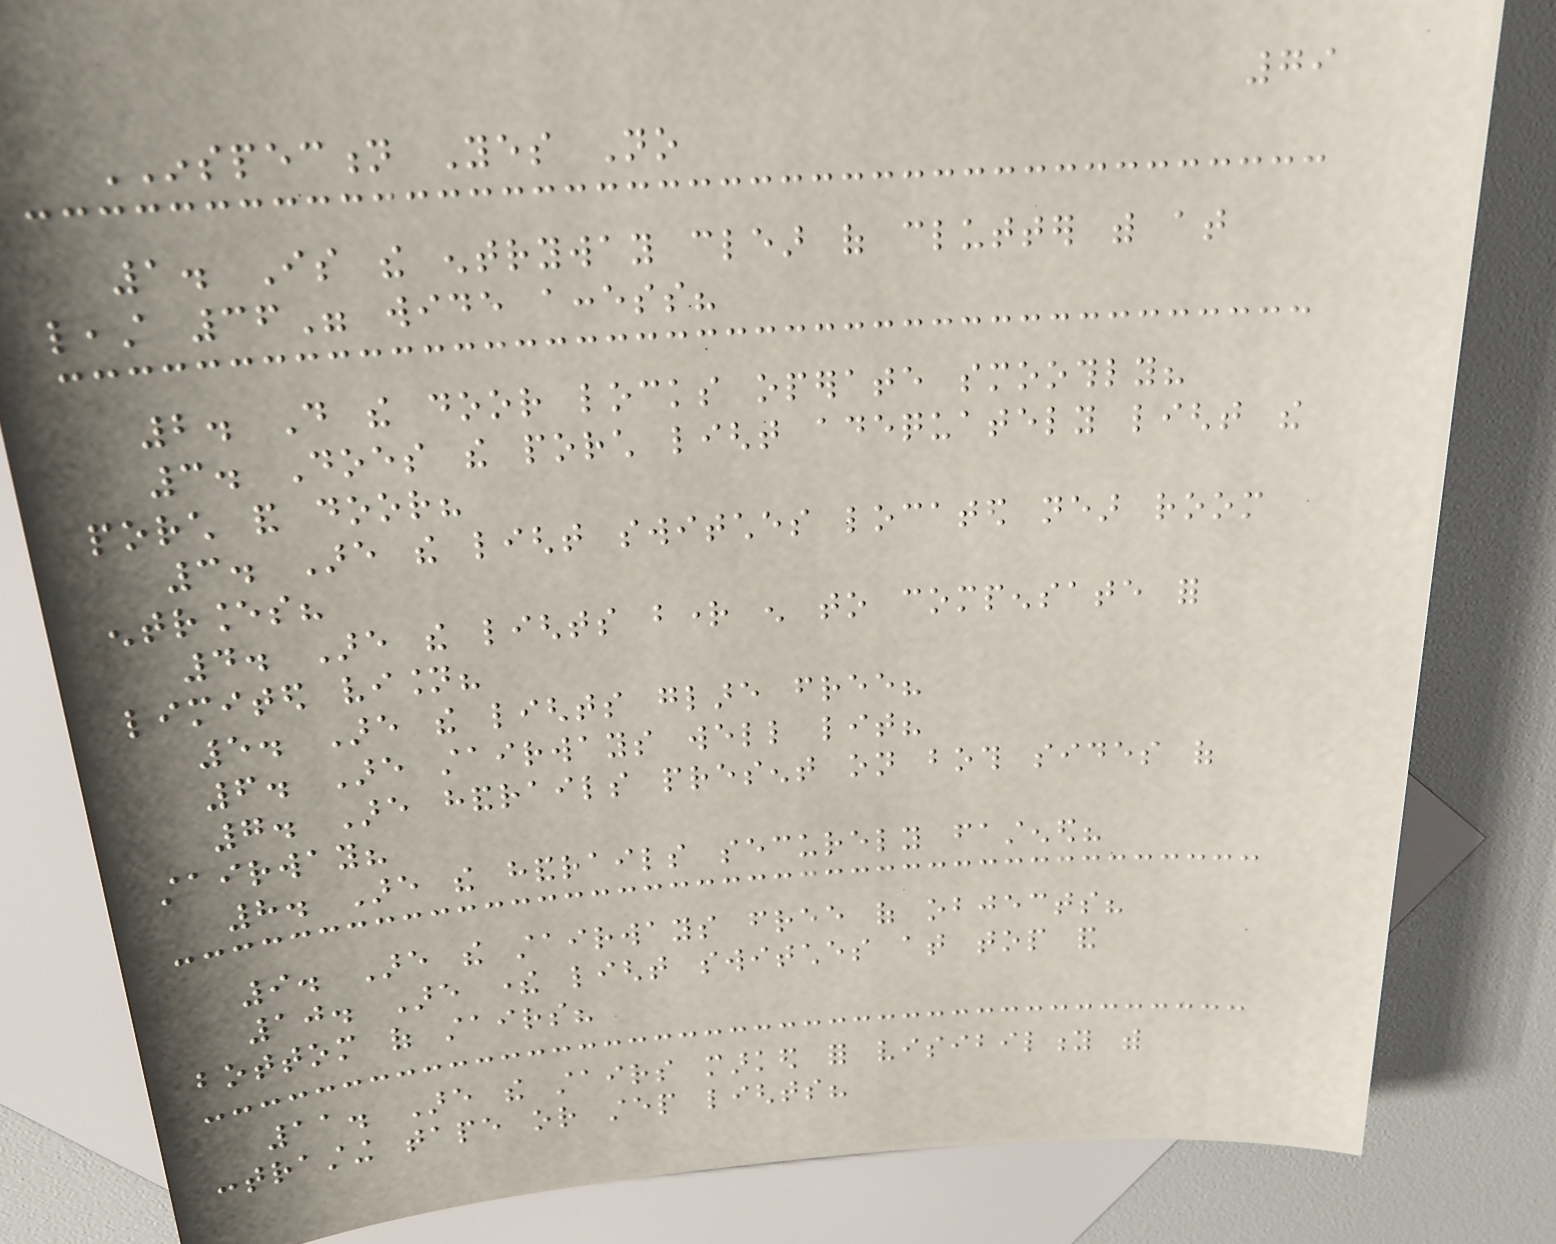79
INSPECTION Yes No
1. Is the entryway clear of clutter with at
least 36" wide access?
2. Do the door locks operate smoothly?
3. Does the porch light adequately light the
porch and door?
3. Are the light switches located near room
entrances?
4. Are the lights bright enough to compensate for
limited vision?
5. Are the lights glare free?
6. Are stairways well lit?
7. Are handrails present on both sides of
stairway?
8. Are the handrails securely fastened?
9. Are the stairways free of objects?
10. Are there light switches at top and
bottom of stairs?
11. Are the stairs marked for visibility with
contrasting tape or step lights?
